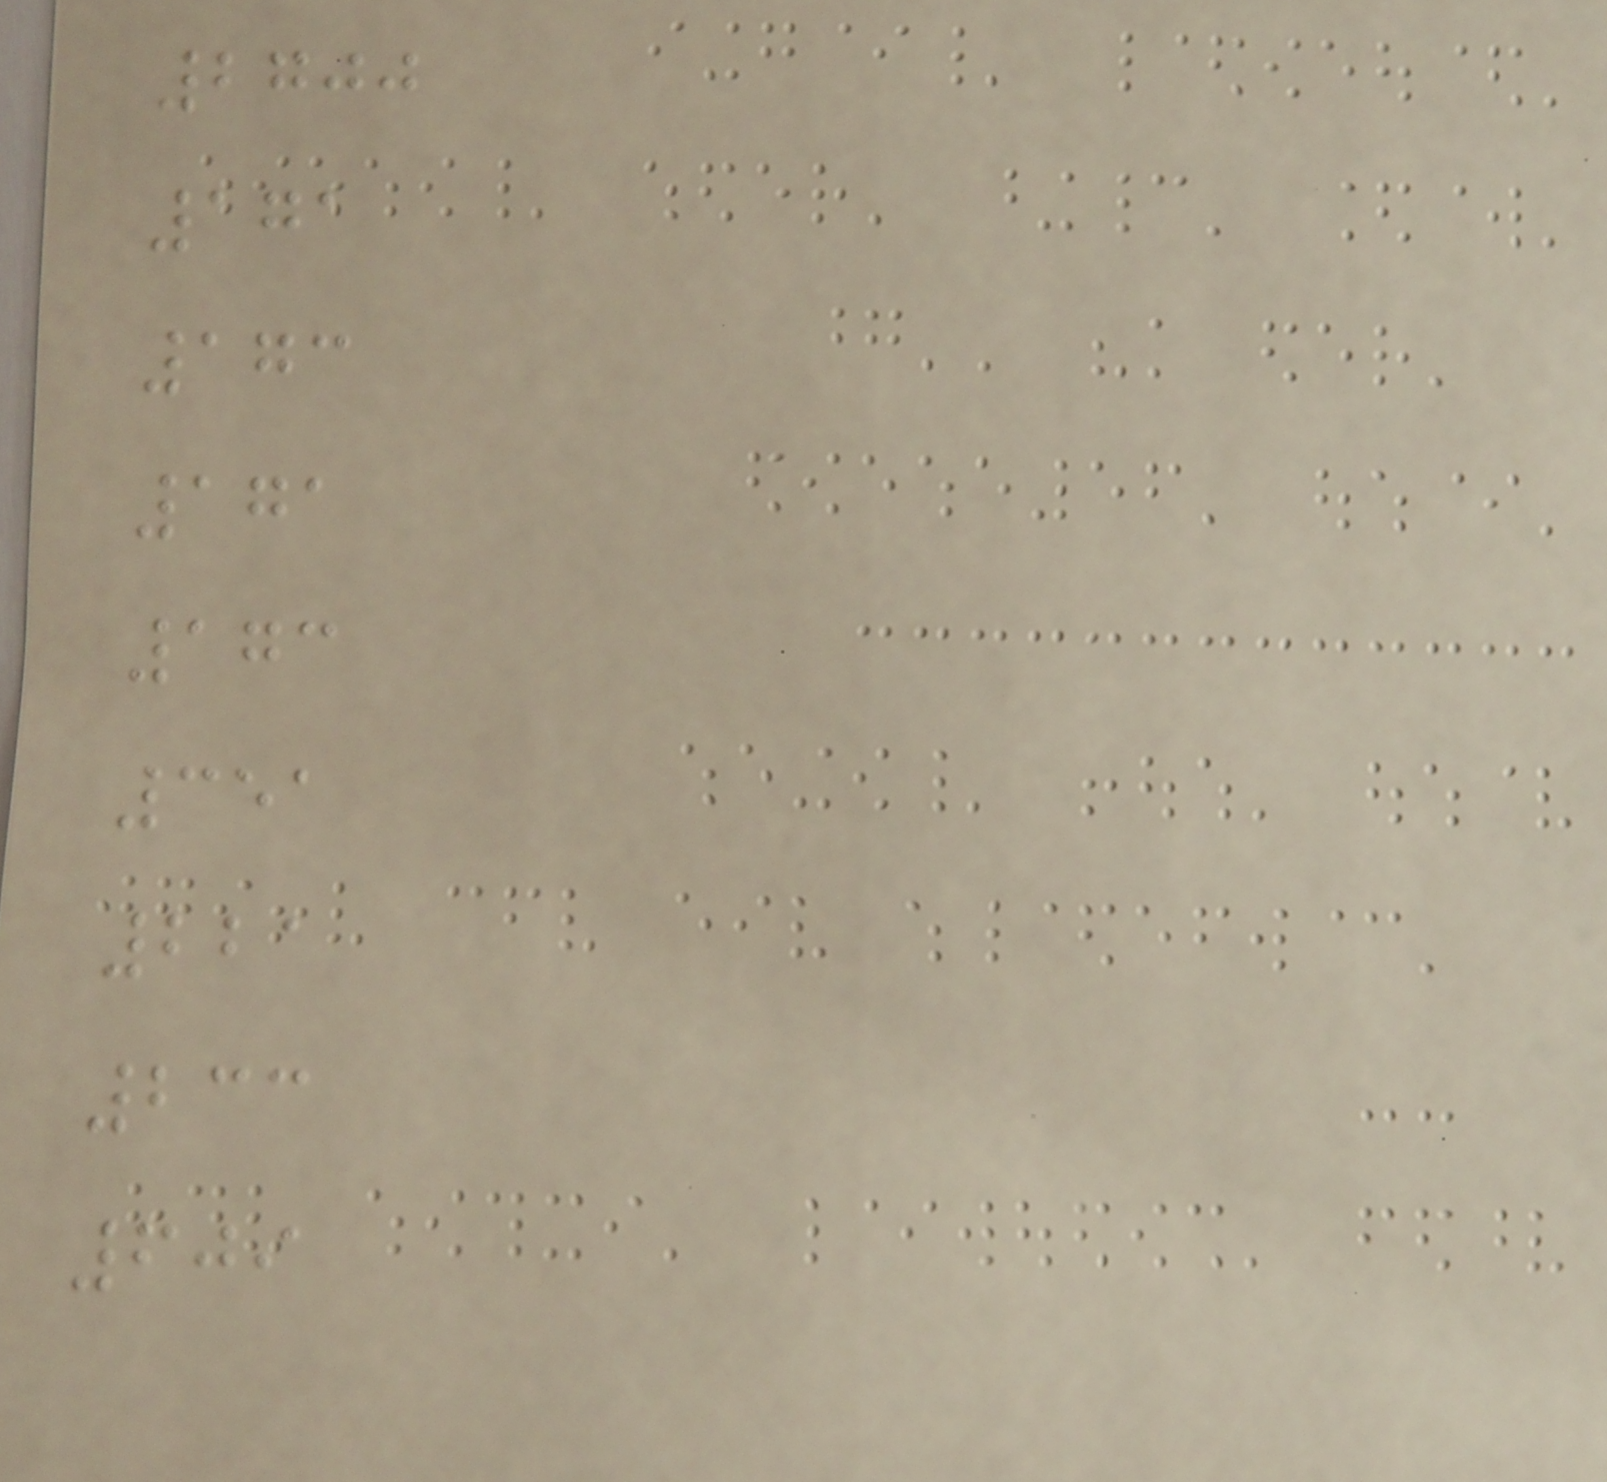2700
171
173
171
173
351
221
233
609
